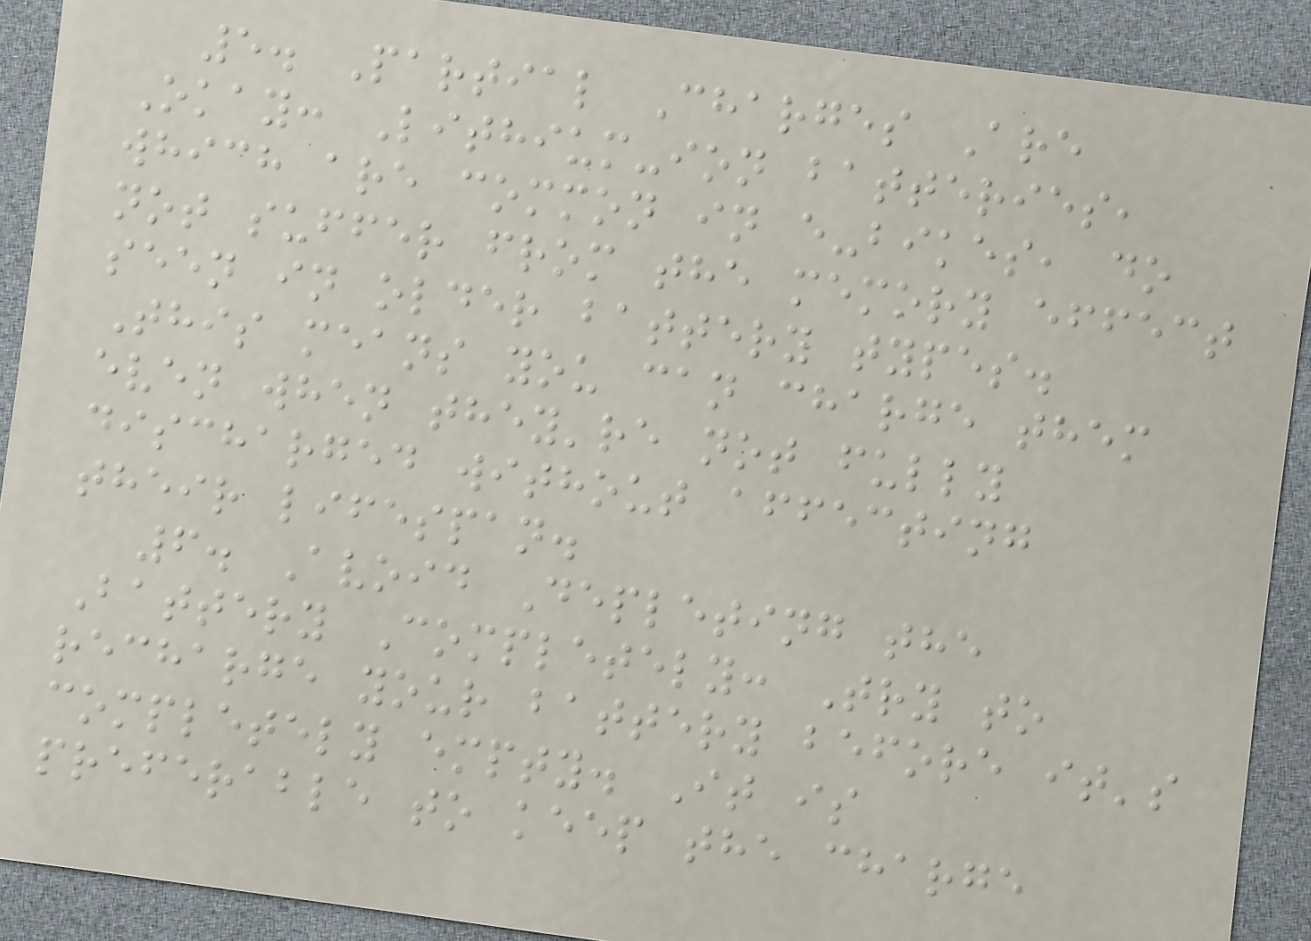5. Partial Charges Are
Okay: Lithium-ion batteries,
which are common in e-bikes, do
not suffer from the memory effect
seen in older battery types.
This means you can charge them
even when they're not fully
discharged without affecting
their lifespan.
6. Avoid Depleting the
Battery Completely: Try to
recharge your battery before it's
completely empty. It is
preferable to keep the charge
